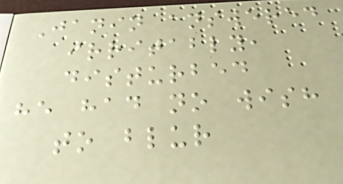Janin answered
irritably,
disturbed
he had no wish
to blur
